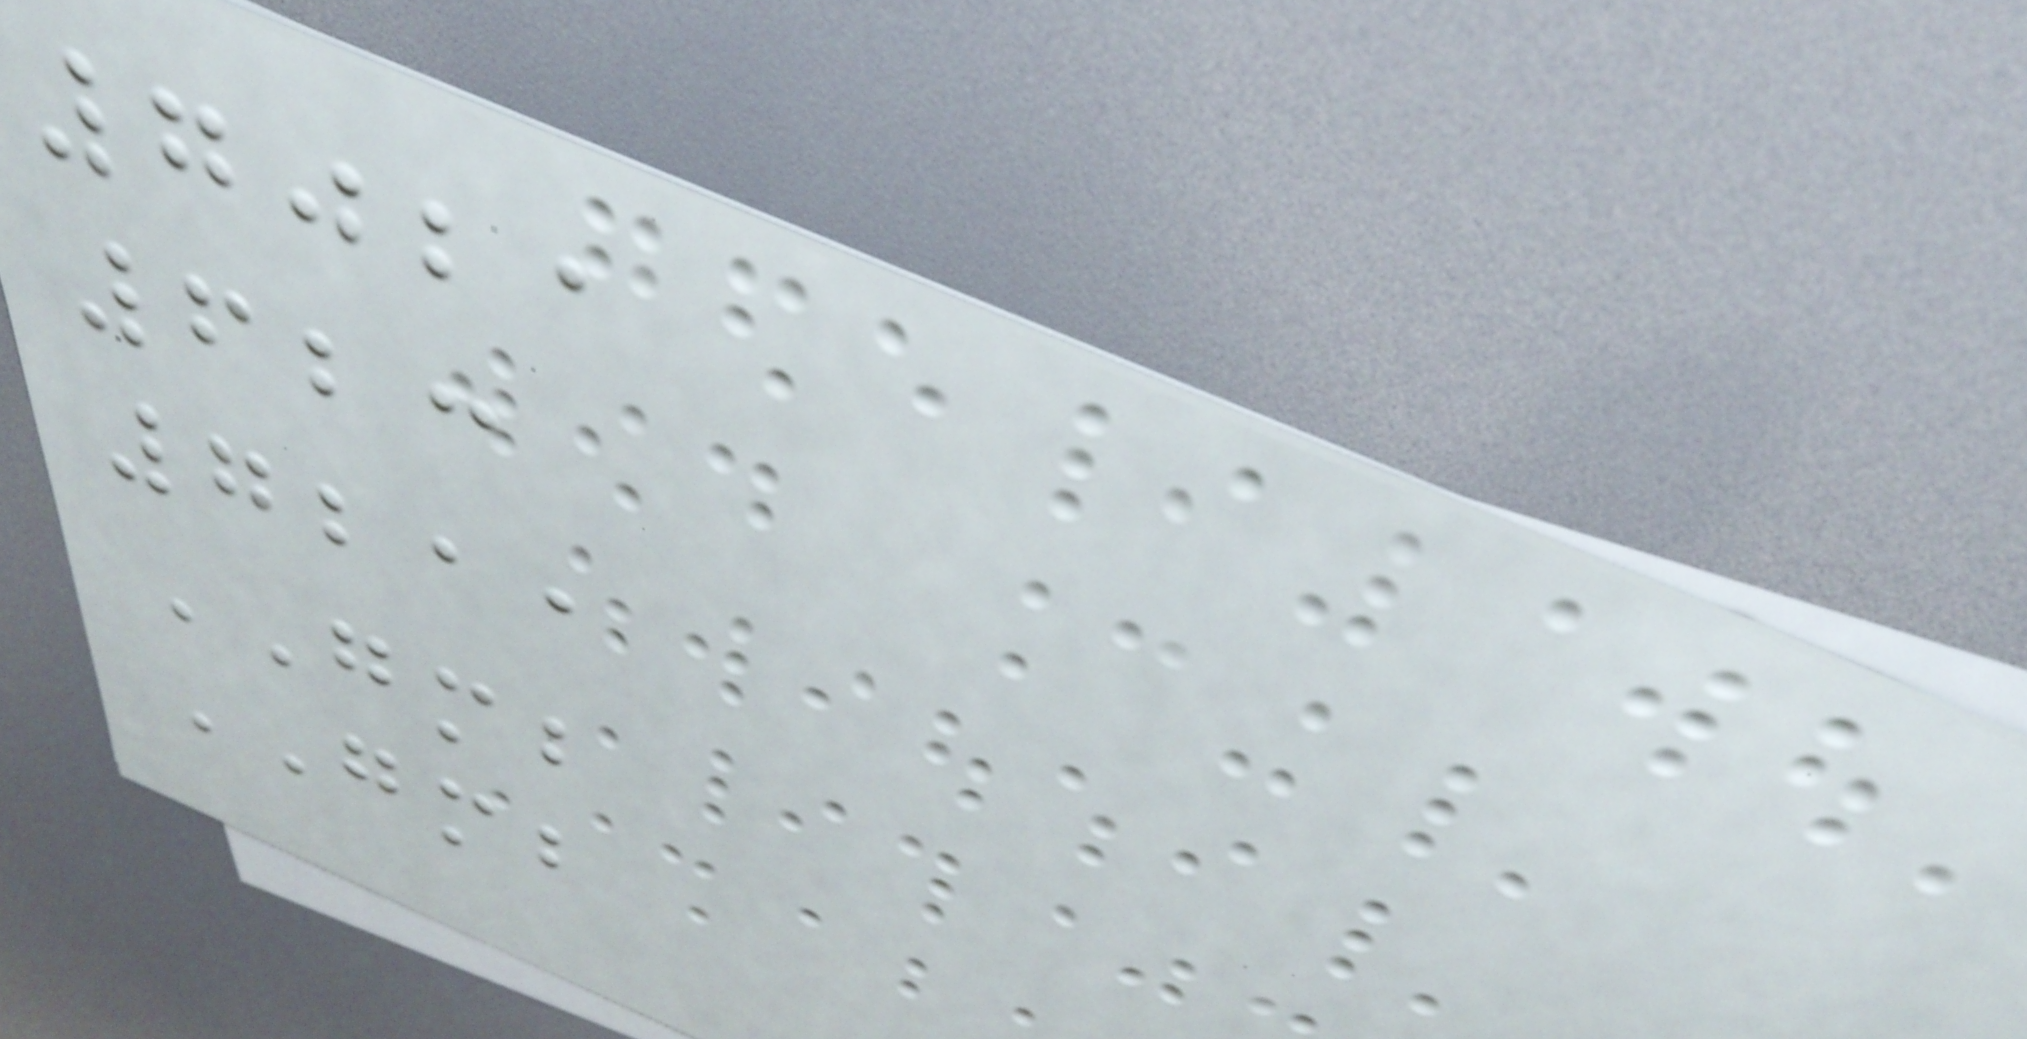7021
623
7211
GMB
GMB
